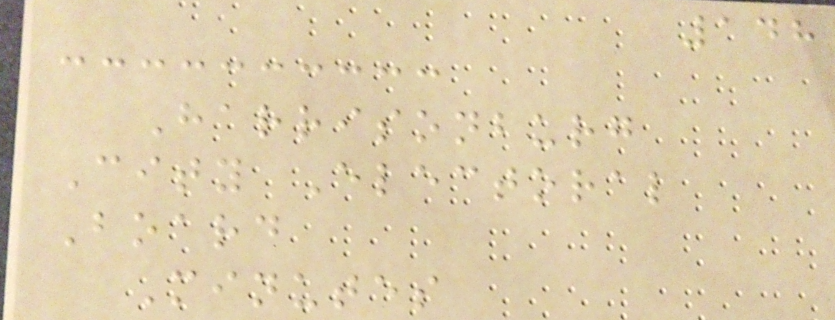148
Harrisonburg
City Electoral
Board
Minutes
